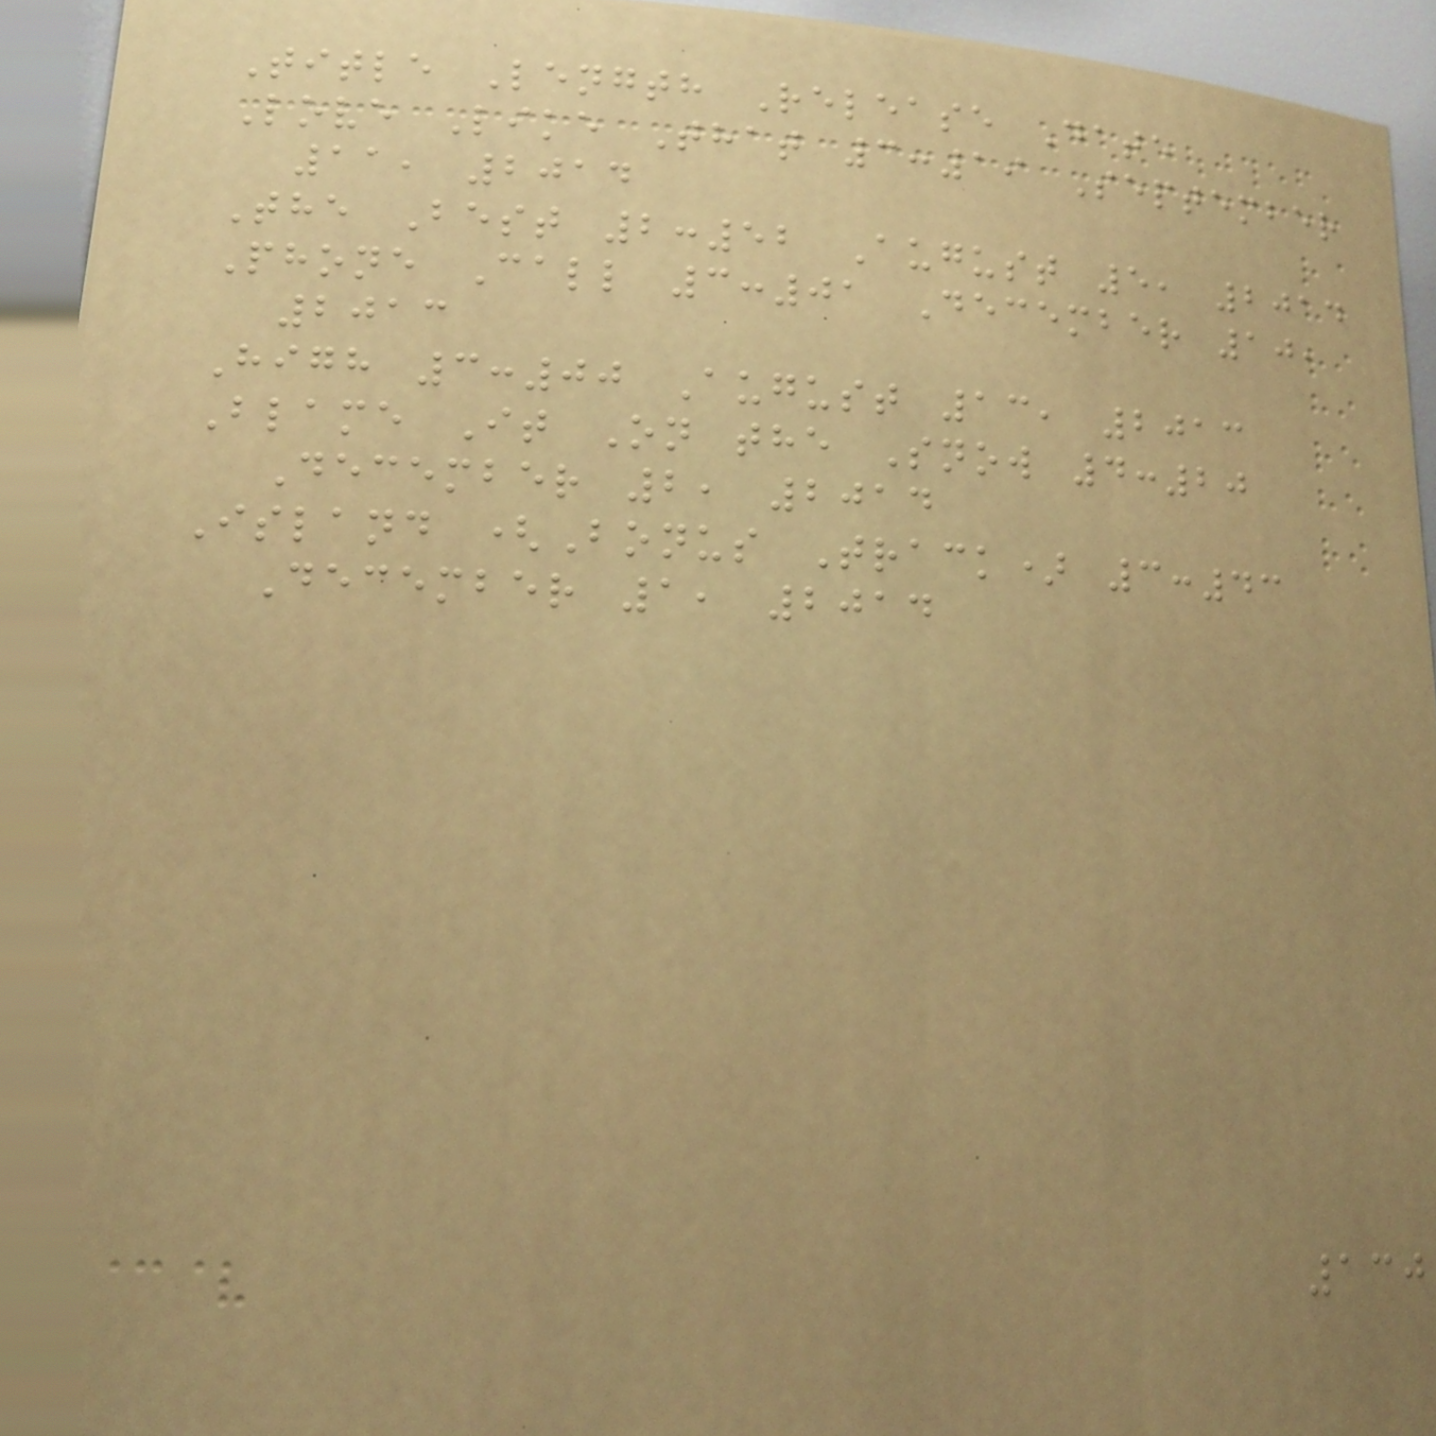Title Length Release Date
Love Like That 3:19 September
11, 2014
The Best 2:52 August 5, 2014
Phone Call 3:01 December 10,
2013
High 3:00 August 13, 2013
Blame It On the Snow 4:20
December 2, 2014
Island (Bonus Track) 3:43
December 1, 2014
130
